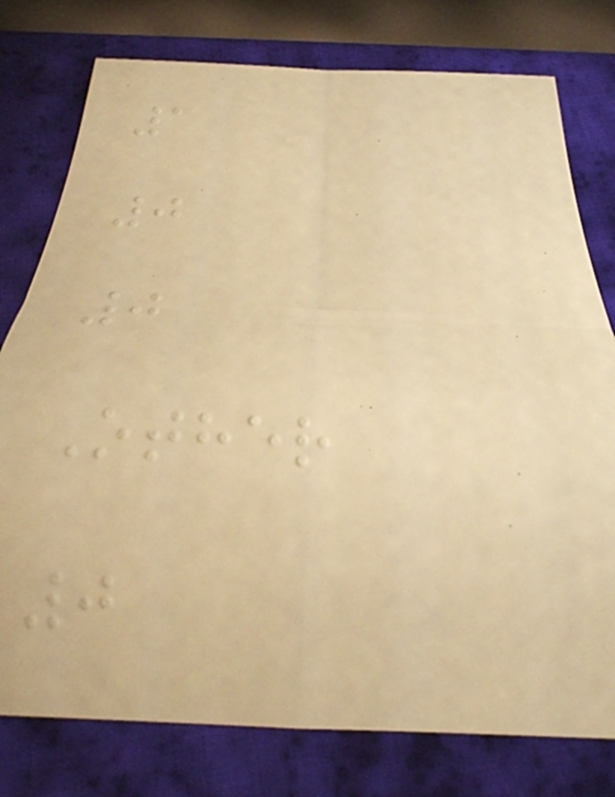1
0
0
Other
0
